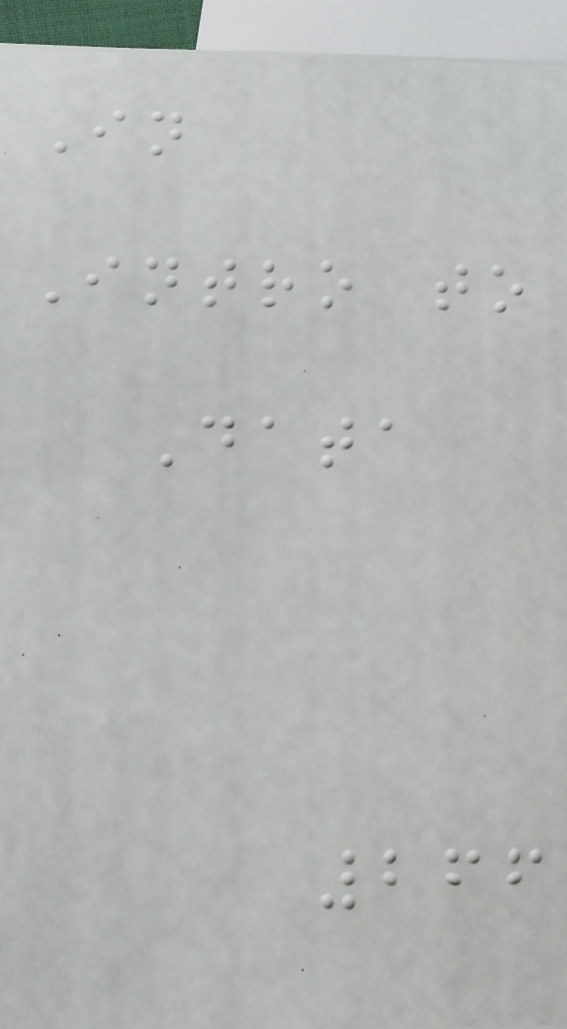In
Intro to
Data
266
